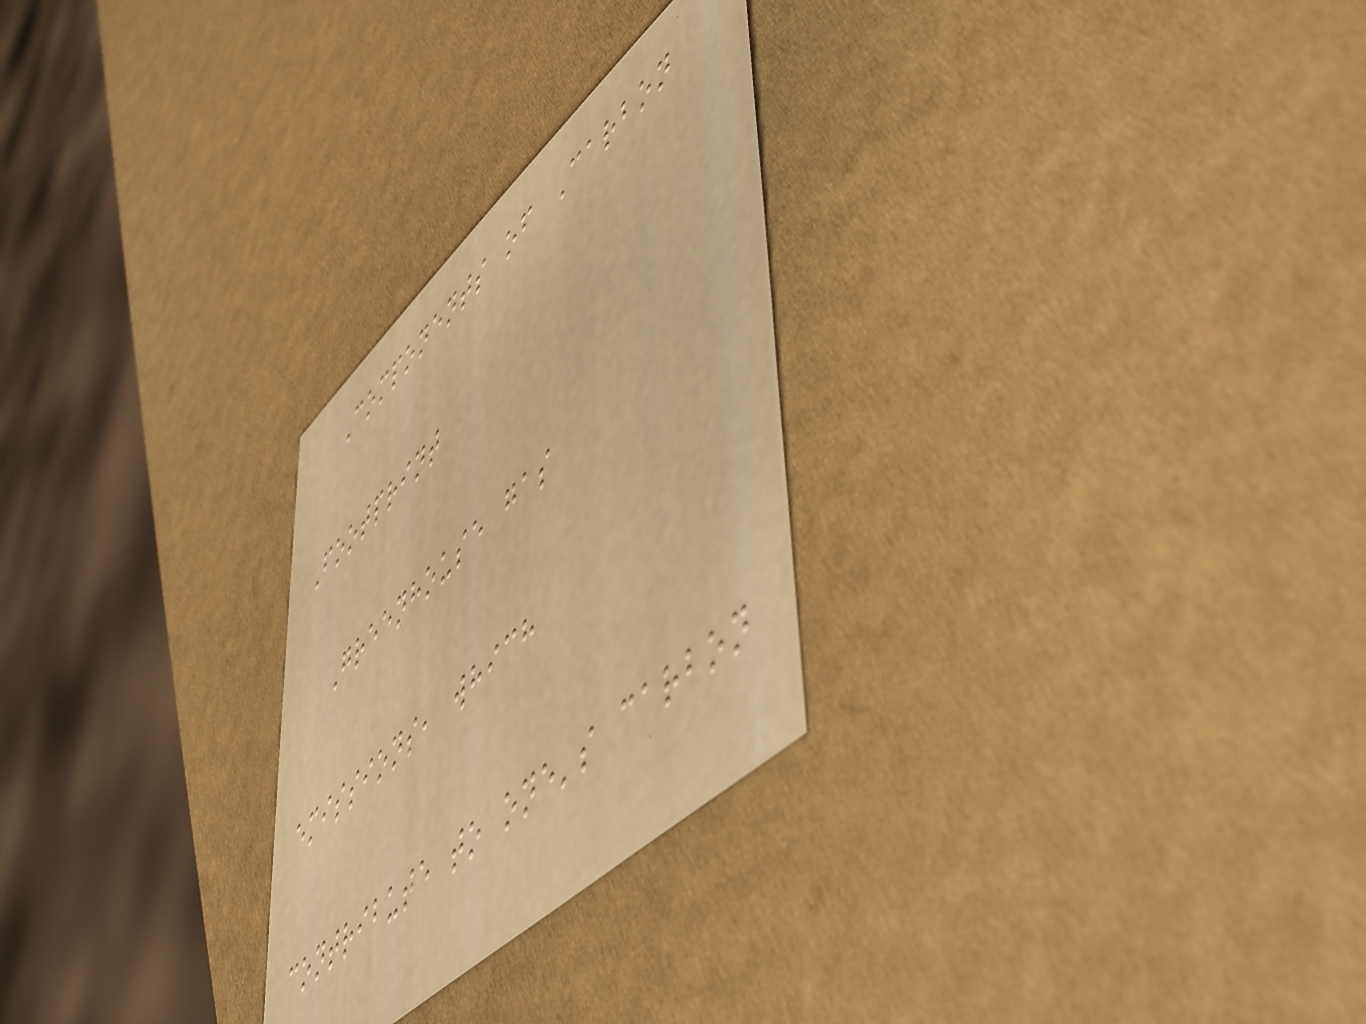Components of Carbon
Footprint
Greenhouse gas
emissions, which
contribute to one's carbon
